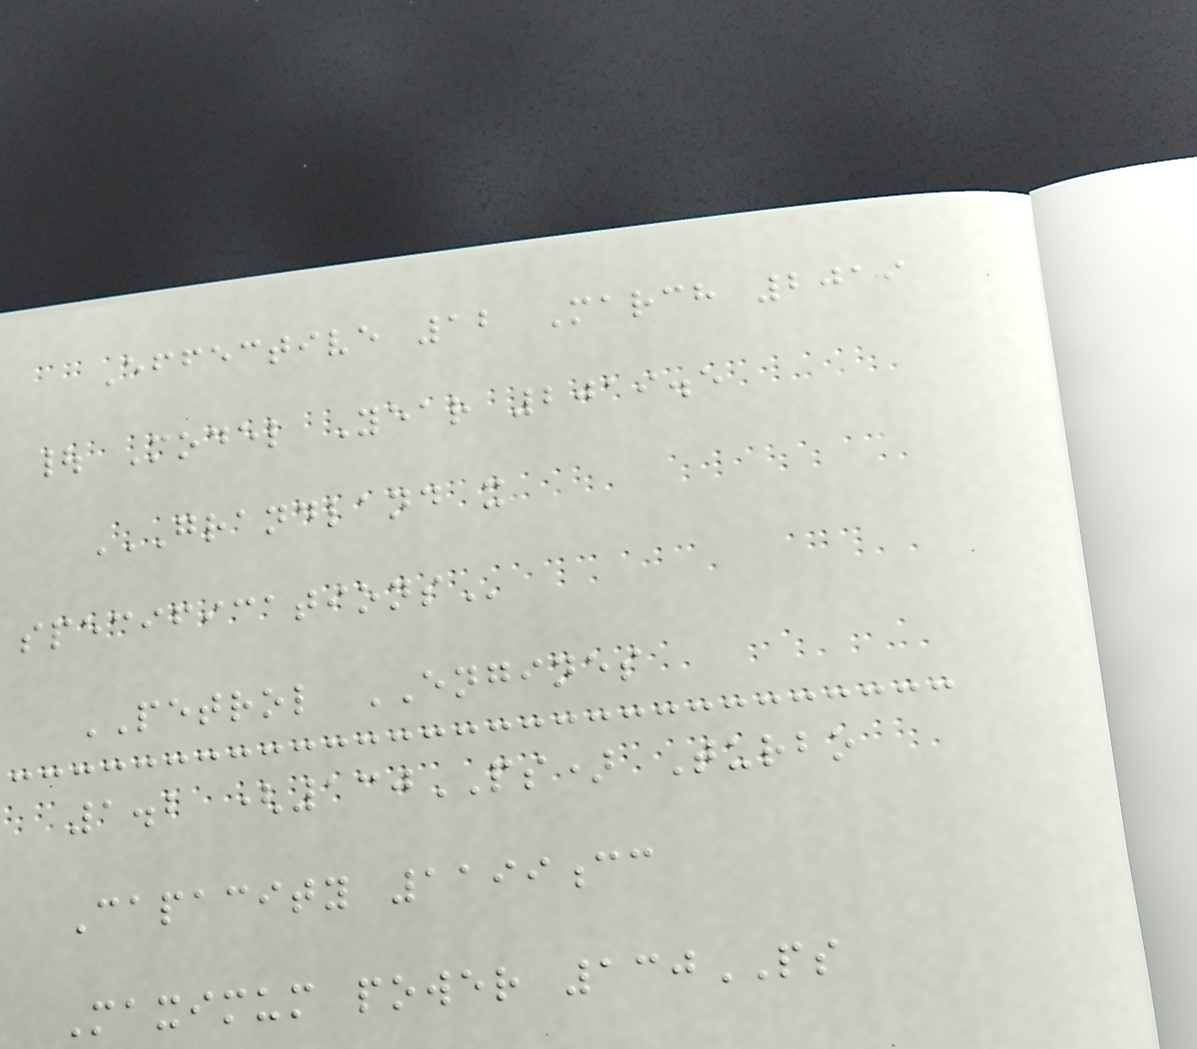Effective 12 March 2019
| Model Year 2019.5
GRANDLAND X
SPECIFICATIONS
PETROL ENGINES
1.2 (130PS) Turbo
Capacity 1199cc
Maximum power 130PS
